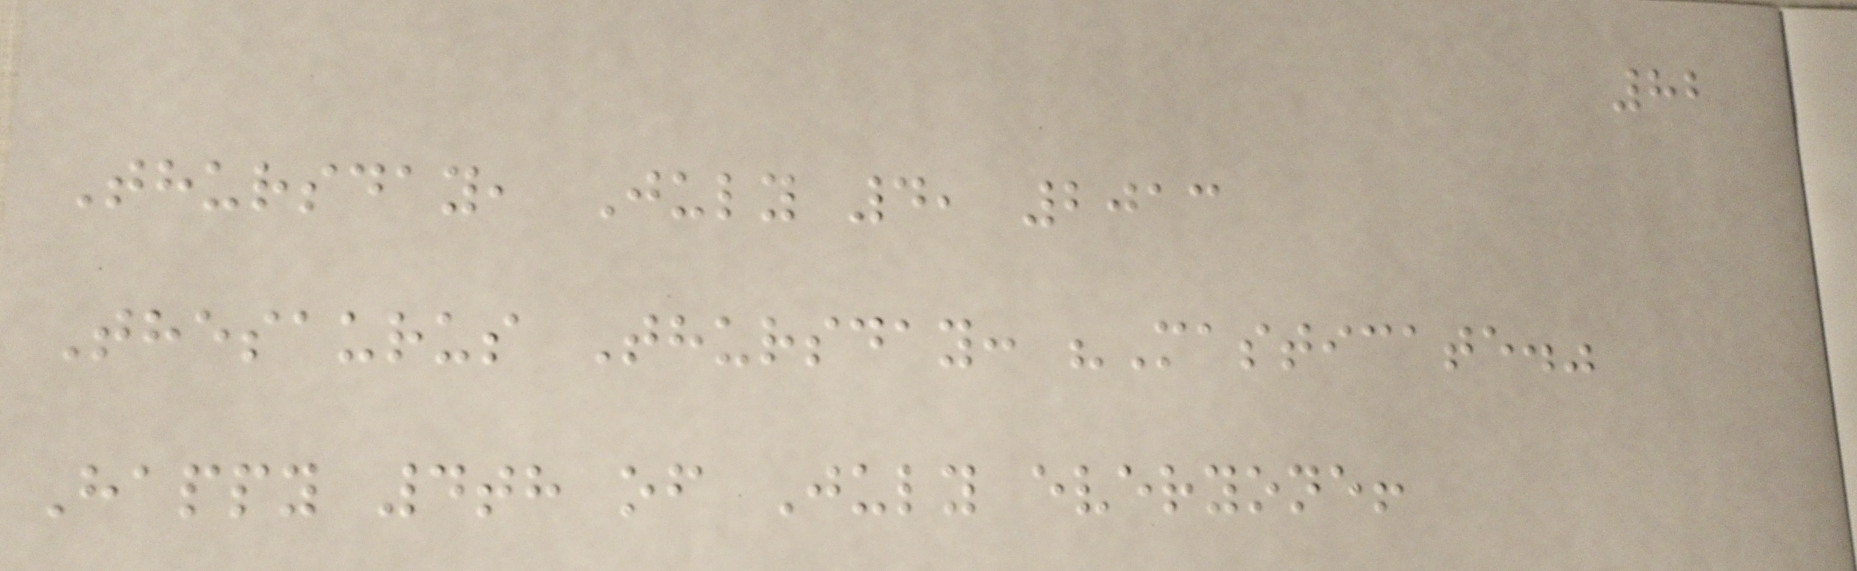82
Thursday, July 4, 2013
Thesaurus Thursday: "Masticate."
Happy 4th of July everyone!
